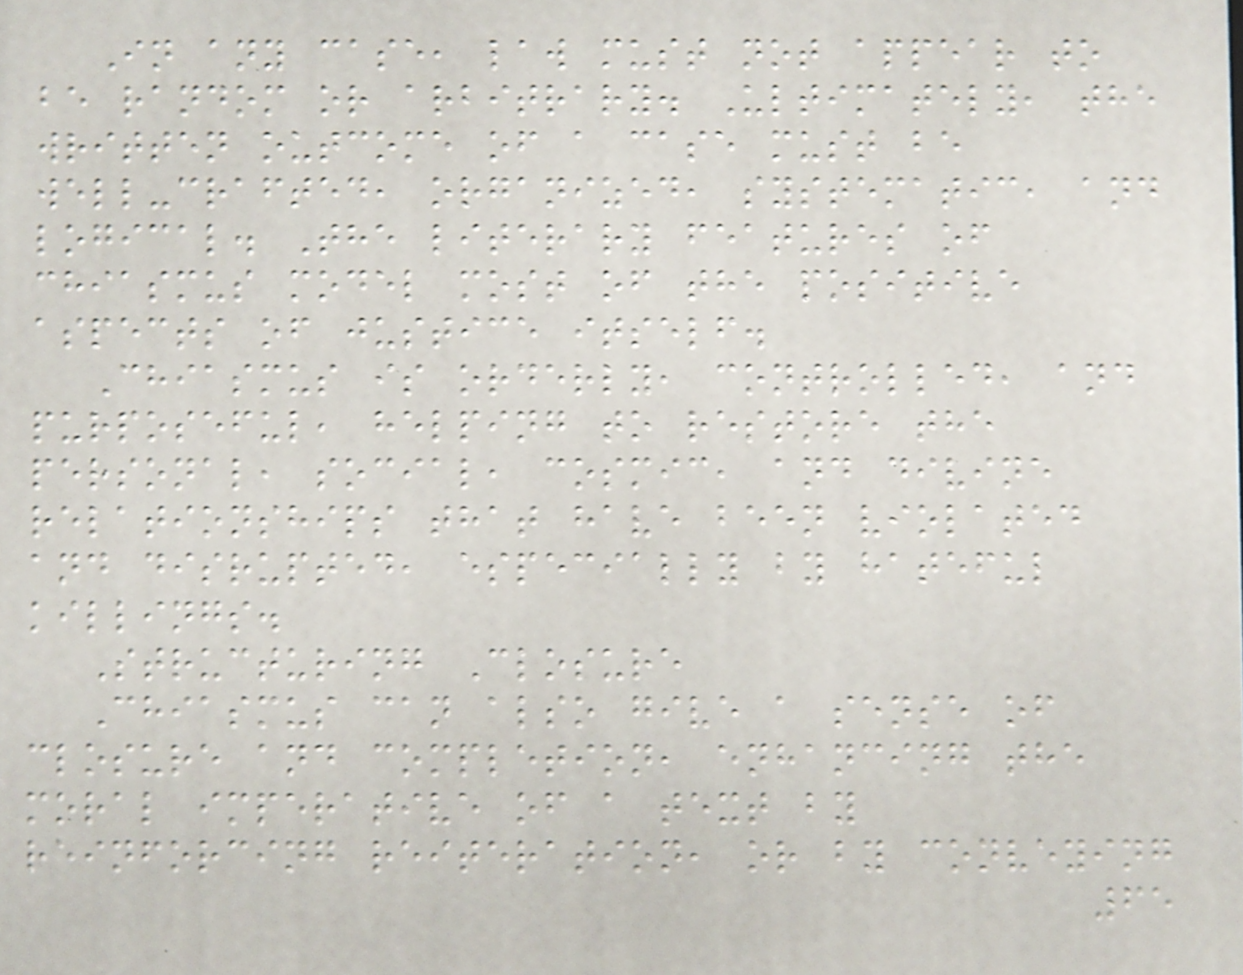In any case, law must not appear to
be random or arbitrary. Ultimately, the
written outcome of a case must be
well-crafted, organized, systematic, and
logical. The literary features of
chiasmus model most of the positive
aspects of justice itself.
Chiasmus is orderly, controlled, and
purposeful, helping to restore the
personal, social, cosmic, and divine
relationships that have been violated
and disrupted, especially by hateful
killings.
Structuring Closure
Chiasmus can also give a sense of
closure and completion, enhancing the
moral imperative of a text by
reinforcing reiteration, or by conveying
65
